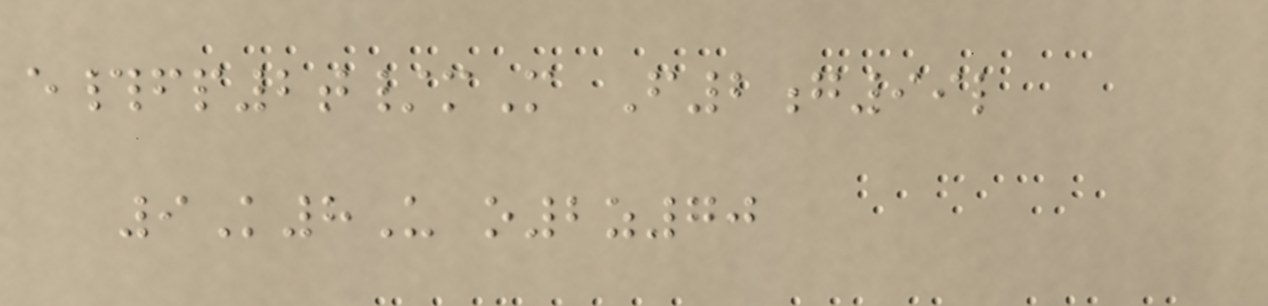e#fp2t/mM F2g99l
9K8U o2z70
